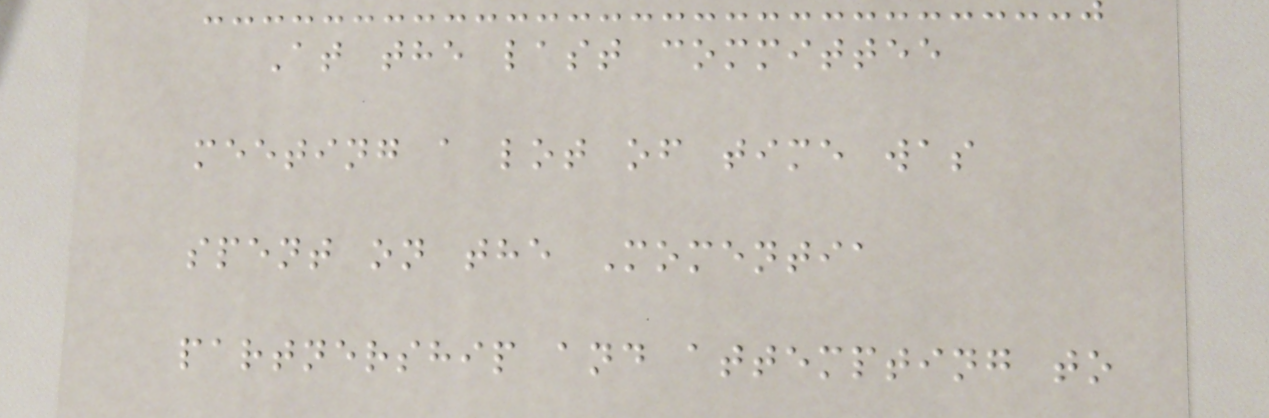At the last committee
meeting a lot of time was
spent on the Momentia
partnership and attempting to
